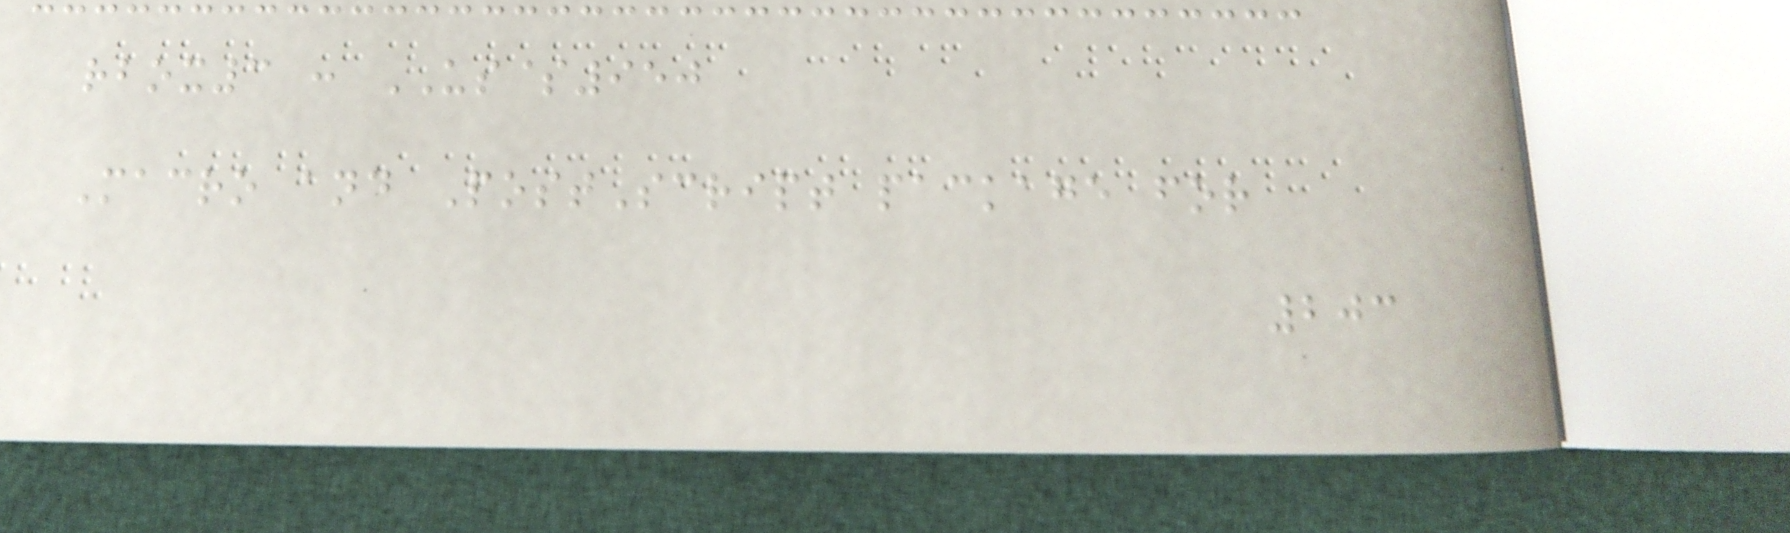rbox3 : US$950
Macro and PostScript package for
203
